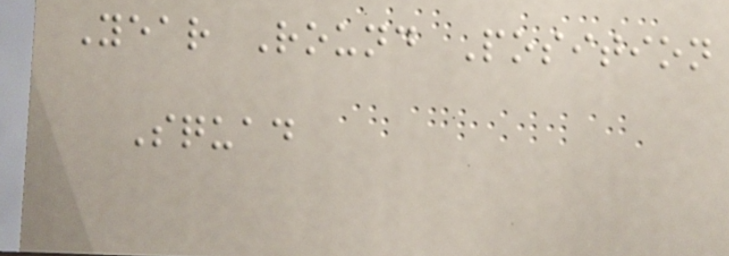Year Round Position
Squad
